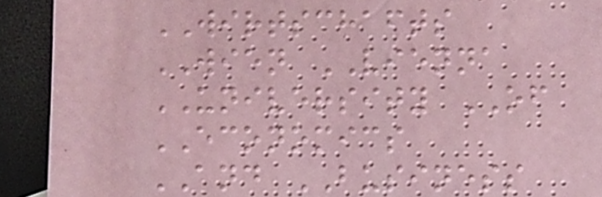WIRTSCHAFTS
WIEN VIENNA
UNIVERSITY OF
ECONOMICS
AND BUSINESS
